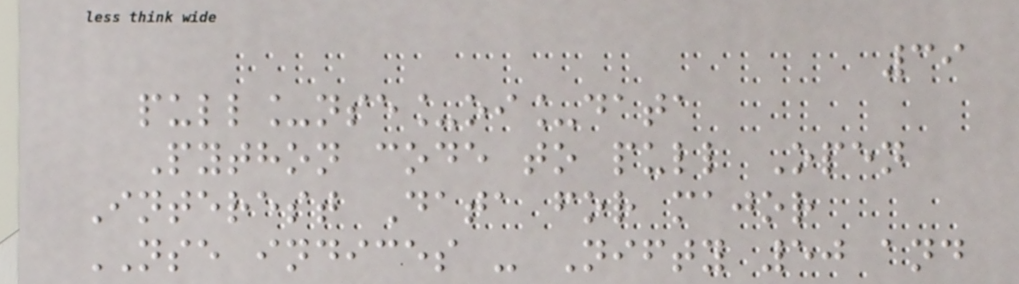39
pull_nse_oi_data
Python code to pull Open
Interest Data for major
NSE indices - Nifty 50 and
